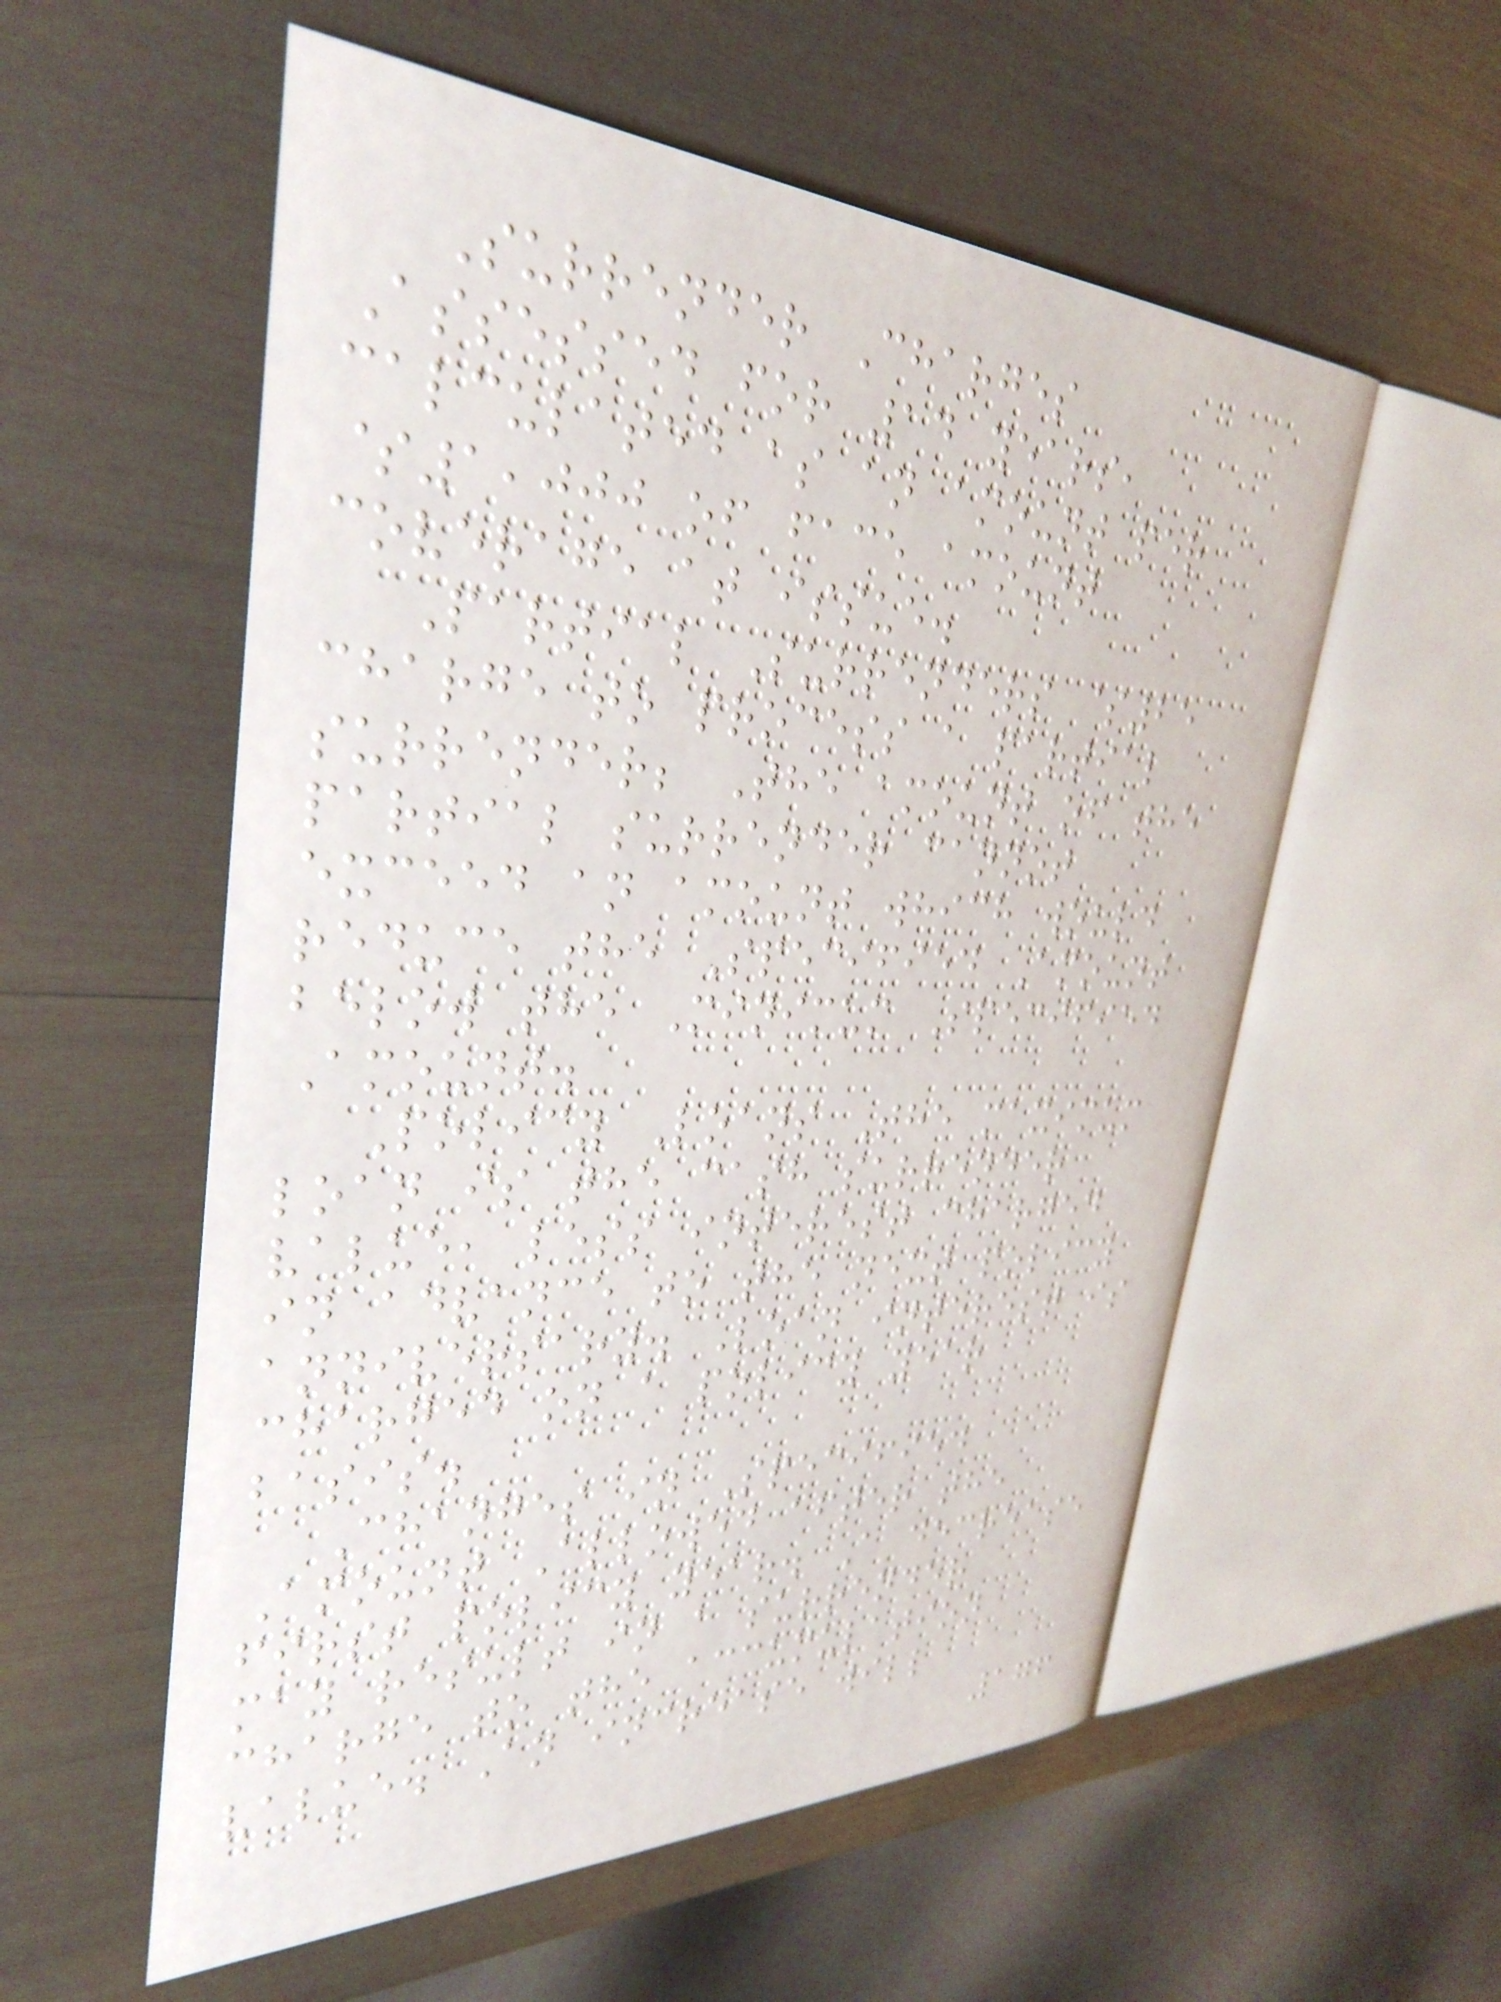Surrender Charges
Assessed for 14 years,
calculated as an amount per
$1,000 of face amount
coverage at issue.
Partial Surrenders $25
charge to process a partial
surrender; The amount of the
partial surrender cannot
exceed an amount which would
reduce the Specified Amount
below the Minimum Specified
Amount.
Policy Loans The maximum
loan is the cash surrender
value, less interest charged
in advance to the next policy
anniversary. Loan interest is
charged on a policy year
basis.
Changes in Specified
Amount Allowed after the
first policy year. A decrease
may result in a surrender
charge to the accumulation
value. An increase will
176
